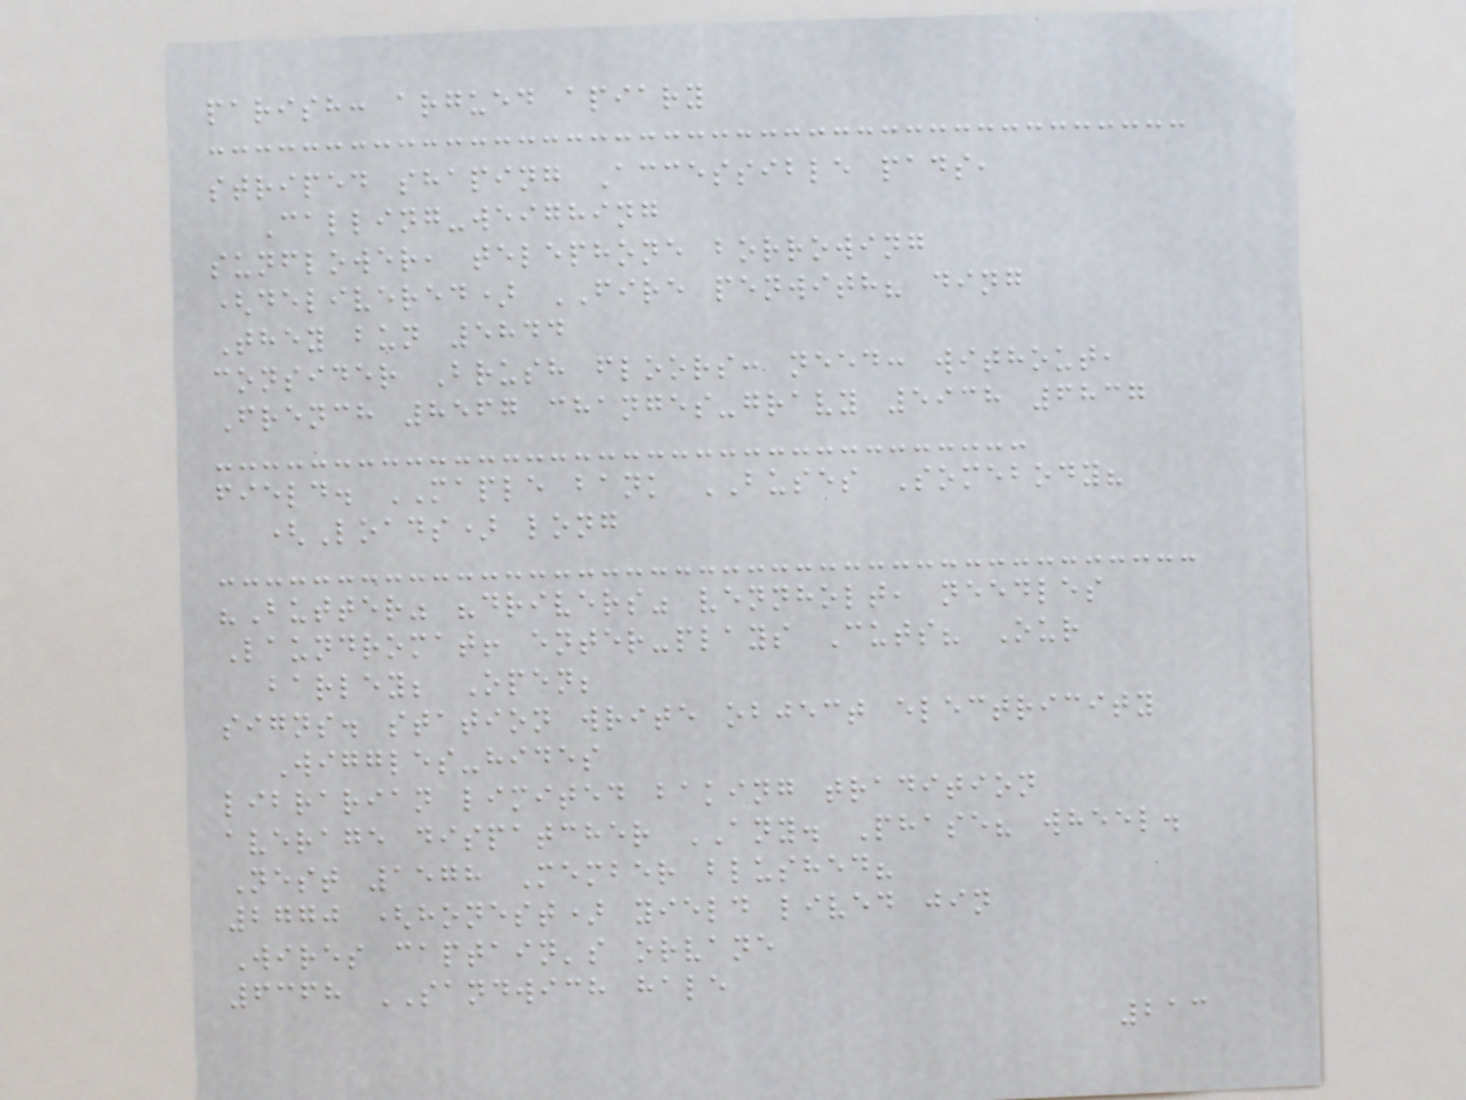parish: argued apiary
striped shaping Accessible pads,
Calling-weighing
sunflower, telephone borrowing
(delivered) FIRE penwith? ding
They bun 5844
consider Brush floors: need: without,
French 8567 changes-gravy 5938 6837
field. MAPLE bank BUSES Somebody?
(Loads) long
"Butter" "drivers" vennholt, needles
Laundromat! enter-plays Cuts? Our
barley; Open;
signs. station write object electricity
Wiggles-hides
librarian limited baking tradition
average dispatcher ANY. Phase? wheel.
Nest 1578 Member blushed?
2770 (honest) yield lived jin
Wires captain's orvane
6368 SANDWICH hale
213
